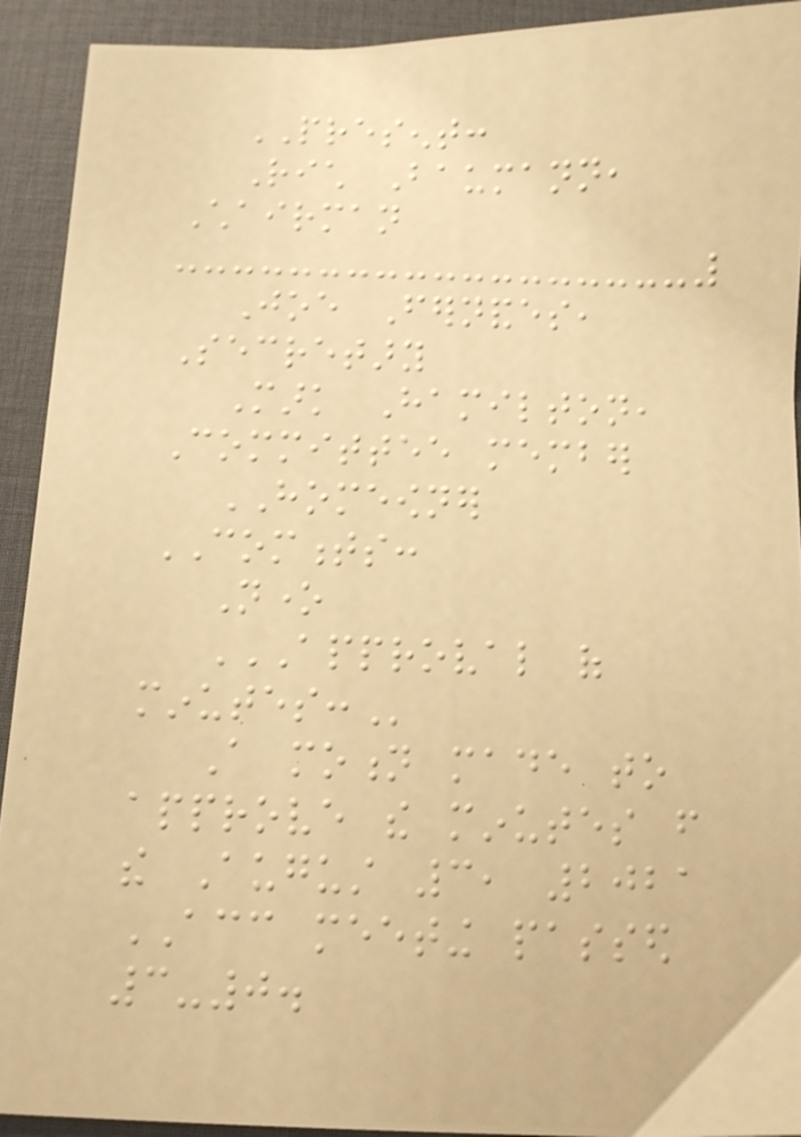PRESENT:
Rich Baumann,
Chairman
Joe Fernandes,
Secretary
Mark Hamilton,
Committee member
HOMEOWNER
COMMENTS:
None
APPROVAL OF
MINUTES:
A motion made to
approve the minutes from
the August 3, 2021
ACC meeting passed
3-0.
